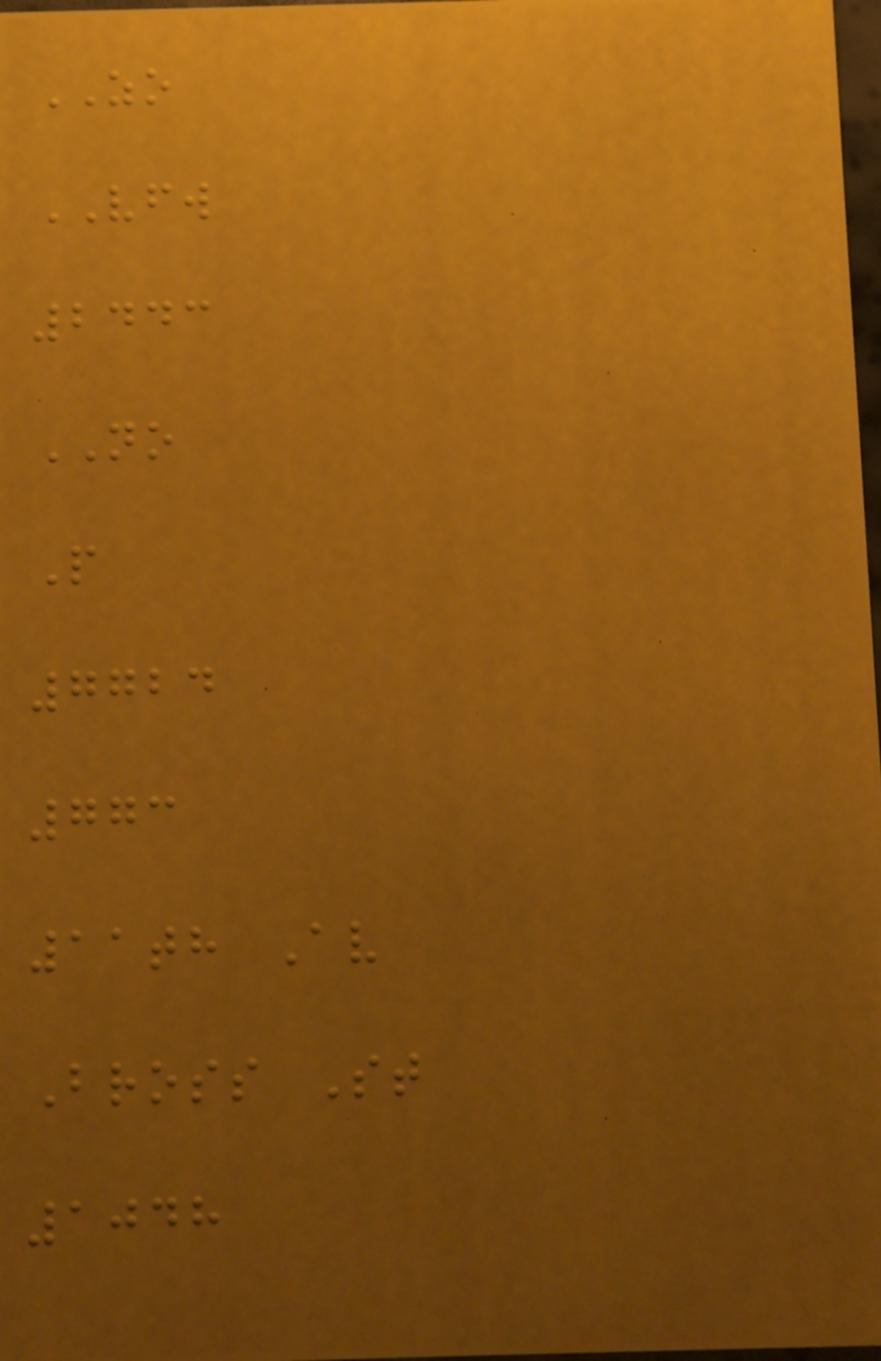ZO
VFW
2443
NO
P
7724
773
11th Av
Bross St
1048
